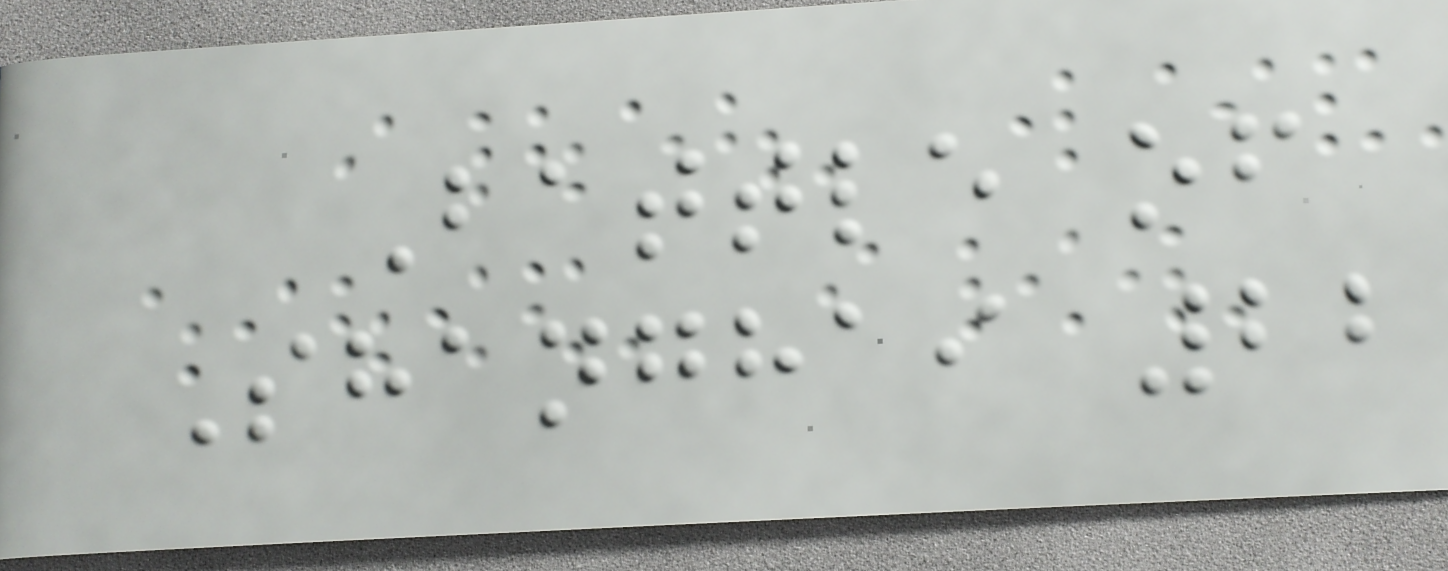Battle of
Shanghai 22
